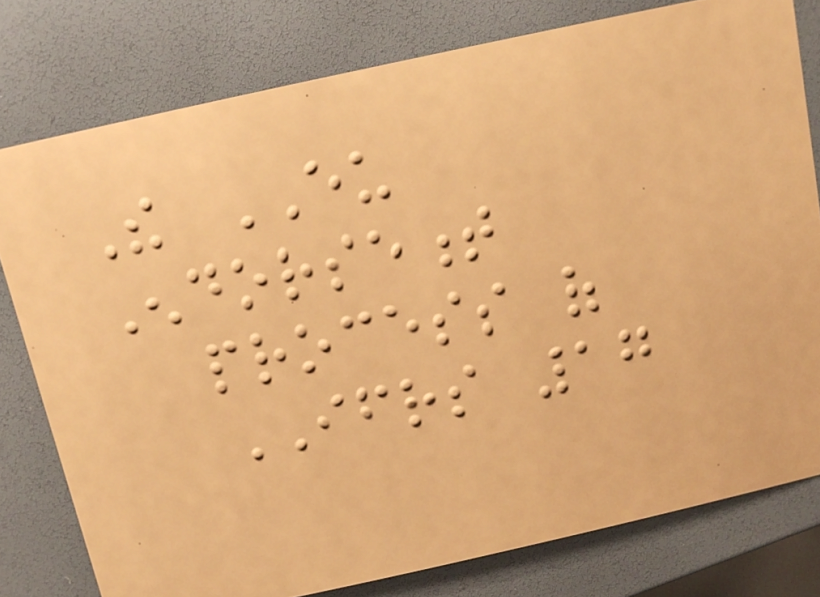The EU
Endorsement
process of
IFRS 17
